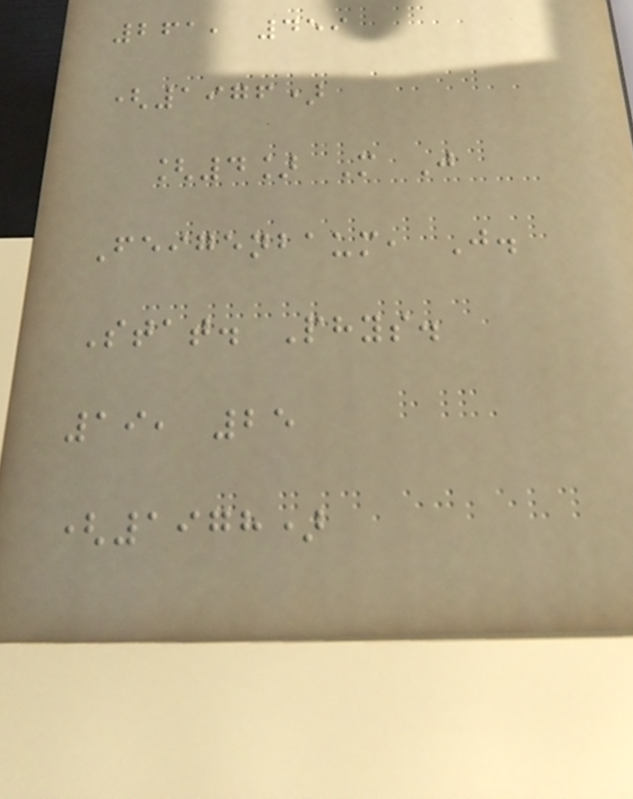261, 459
(1976)
[4] M J
Feigenbaum, J.
Stat. Phys.
19, 25
(1978)
